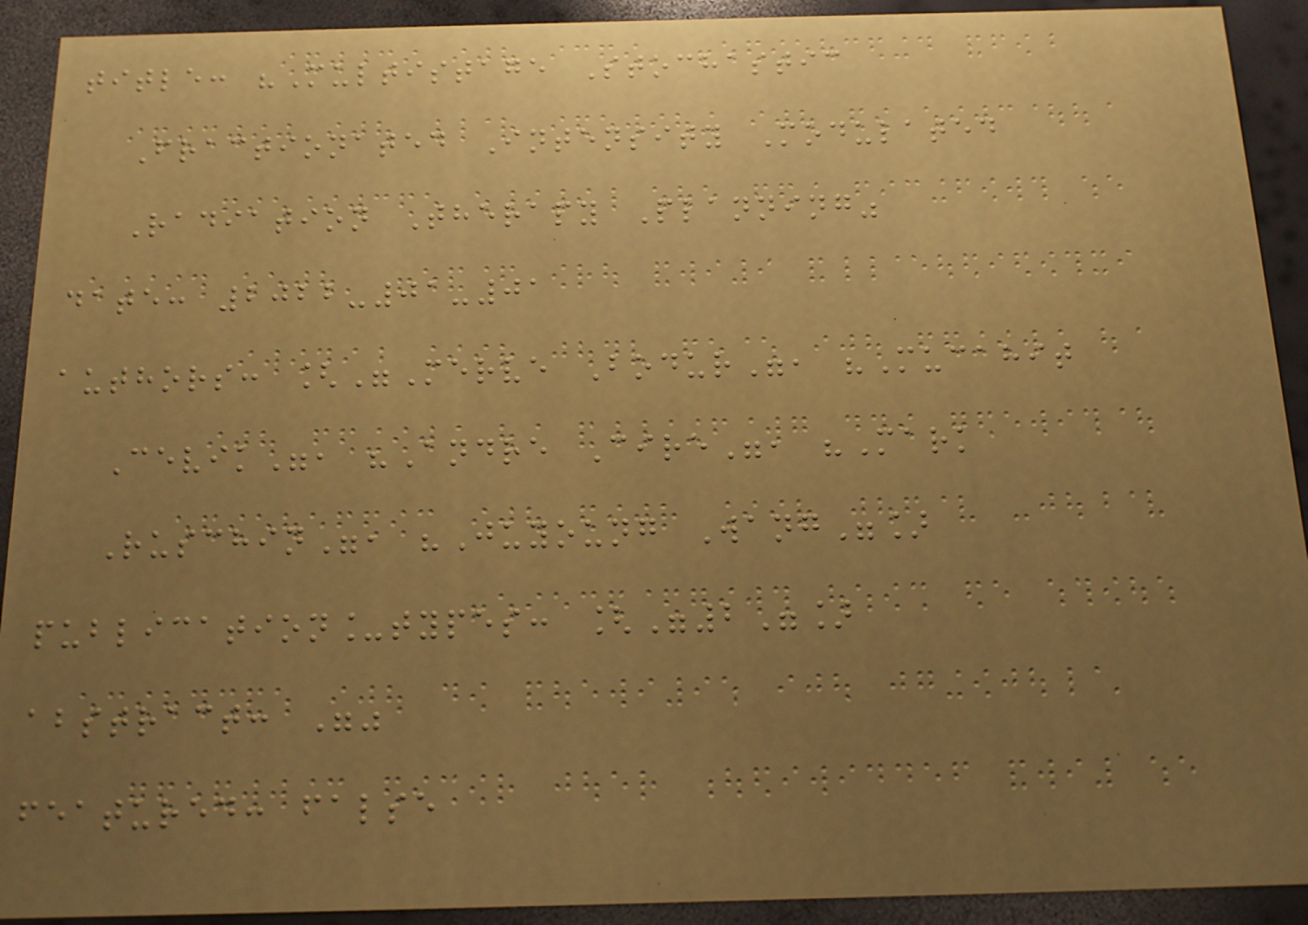title: "Multistage Stochastic
Fractionated Intensity Modulated
Radiation Therapy Planning"
date: 2022-01-01
authors: ["Merve Bodur", "Mucahit
Cevik", "Andre Cire", "Mark
Ruschin", "Juyoung Wang"]
publication_types: ["2"]
abstract: ""
featured: false
